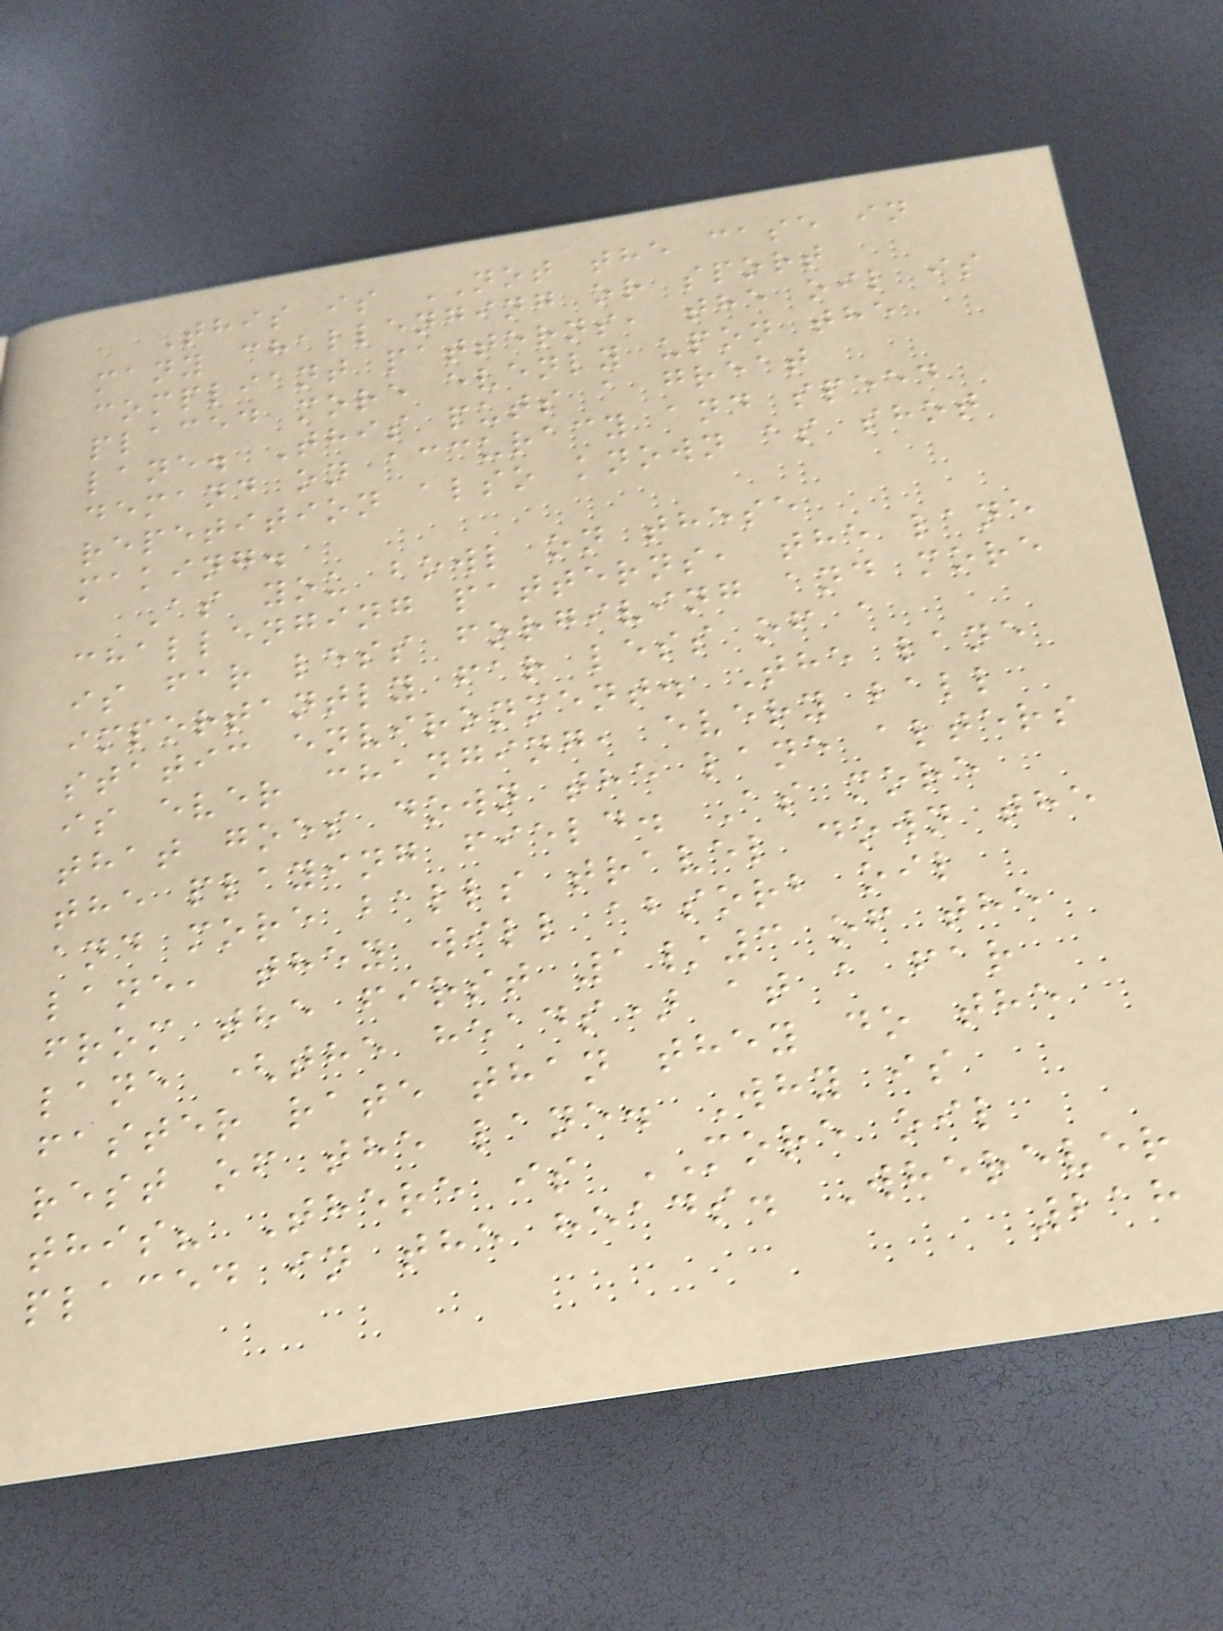This is NOT the case in
many challenging or sport
compliant patterns, the oil is
placed more evenly upon the
lane. This puts a great
demand on accuracy and speed
repetition also known as shot
making.
As you bowl on these
challenging patterns, the lane
is far less forgiving and more
importantly far less of a
static environment. The lane
is ever changing, every ball
that goes down the lane alters
the playing field. As more
and more balls travel down the
lane, they will absorb oil
from the first 1/3 of the
lane (the heads) at a far
faster rate than they do the
rest of the lane. Why is
this? There is MORE oil
placed in the heads. Wherever
218
